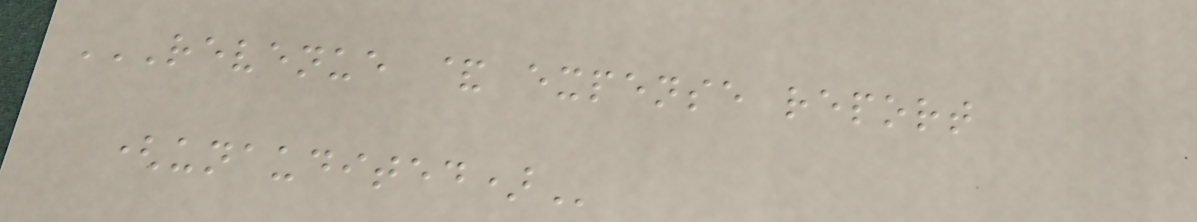REVENUE & EXPENSE REPORT
(UNAUDITED)
